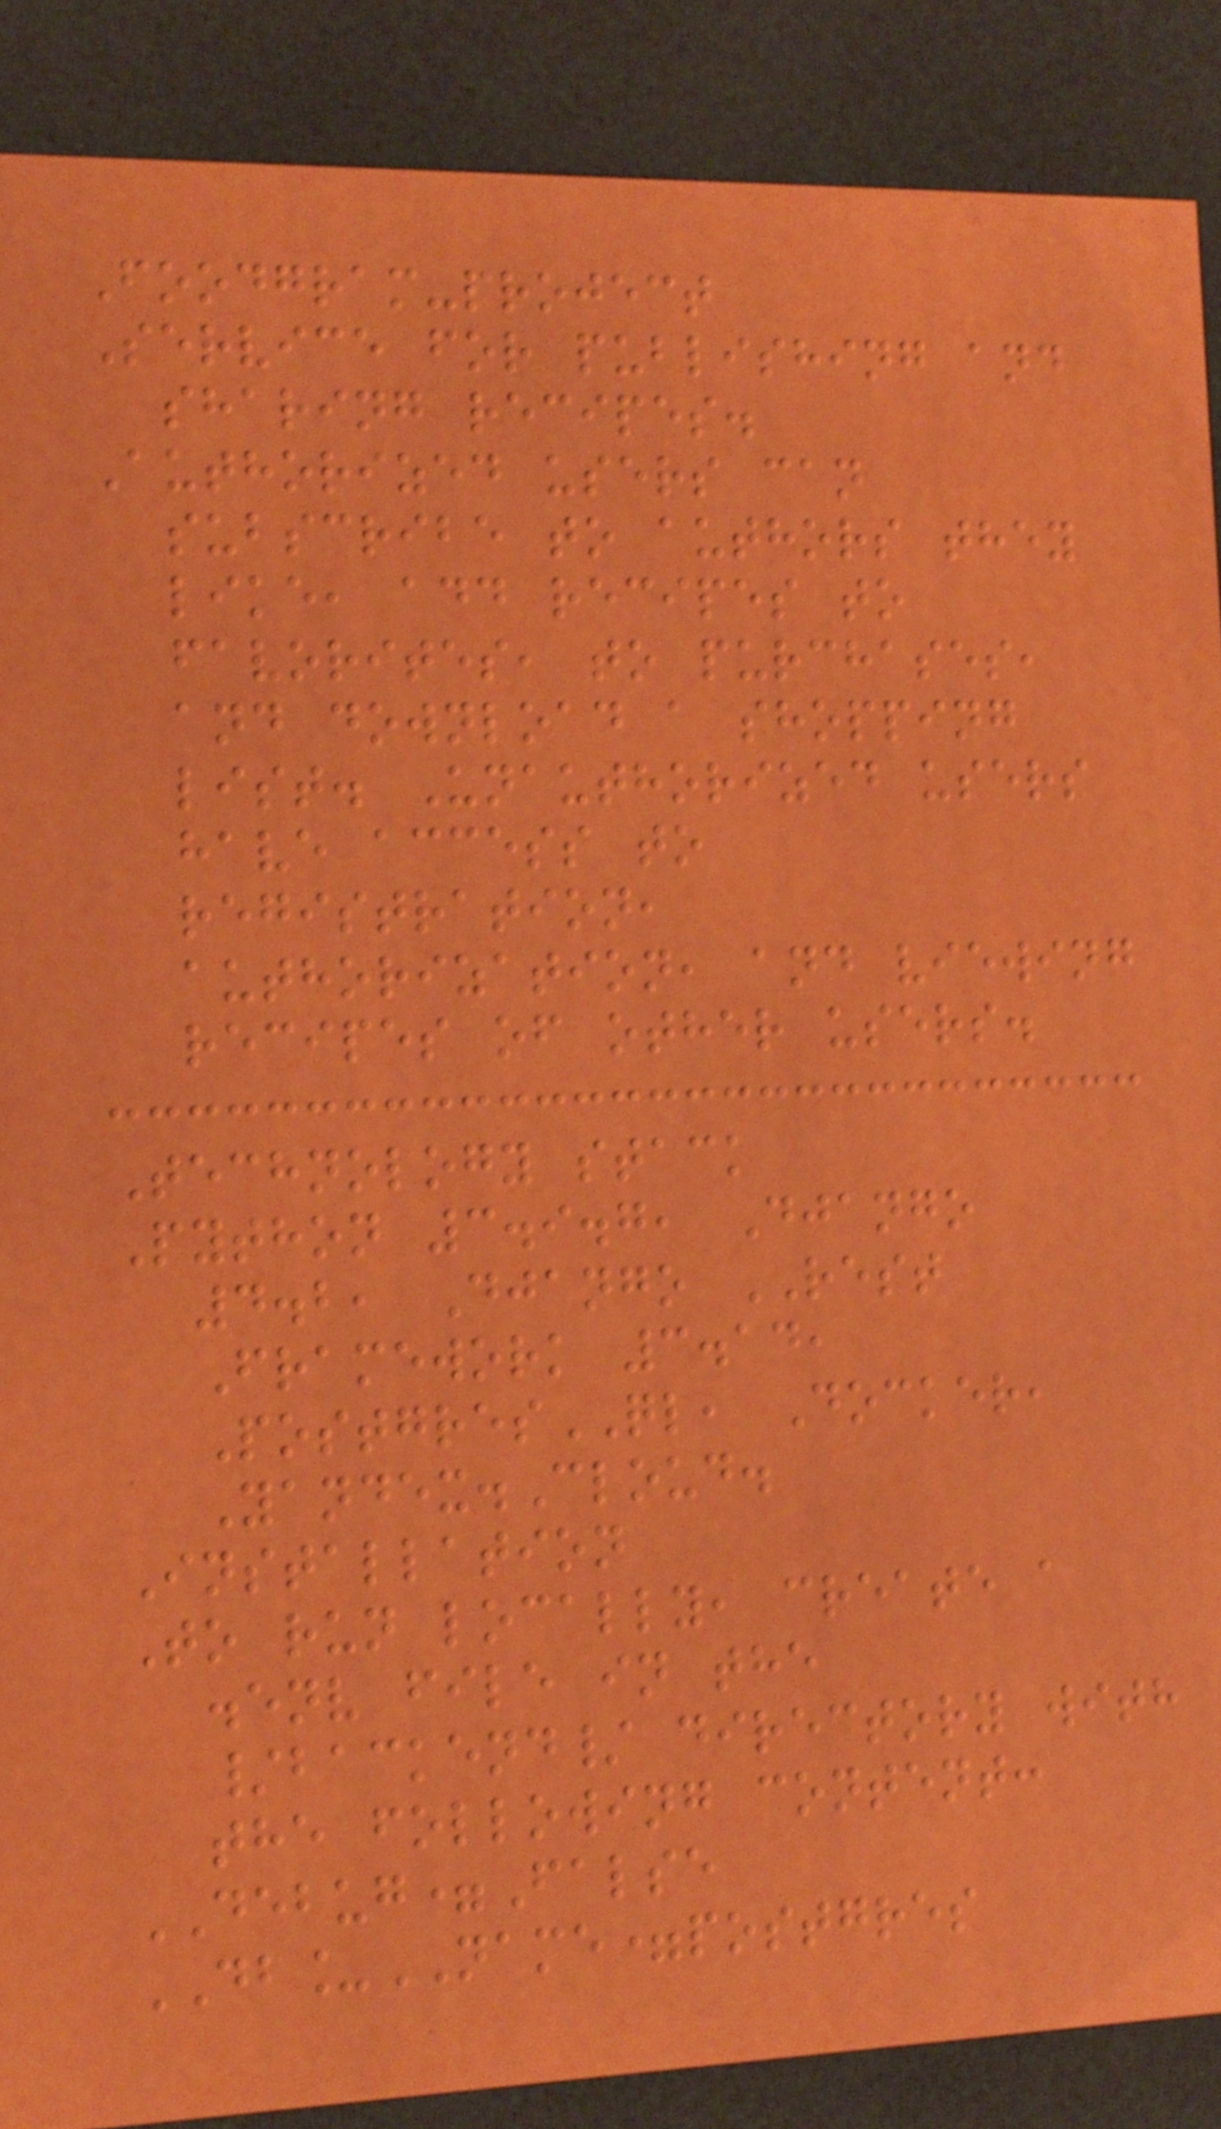Foodgram-project
Service for publishing and
sharing recipes.
Authorized users can
subscribe to authors they
like, add recipes to
favorites, to purchases,
and download a shopping
list. Unauthorized users
have access to
registration,
authorization, and viewing
recipes of other users.
Technology stack
Python 3.9.7, Django
4.2, Django REST
Framework 3.14,
PostgresQL, Docker,
Yandex.Cloud.
Installation
To run locally, create a
.env file in the
/backend/ directory with
the following content:
DEBUG=False
DB_NAME=postgres
